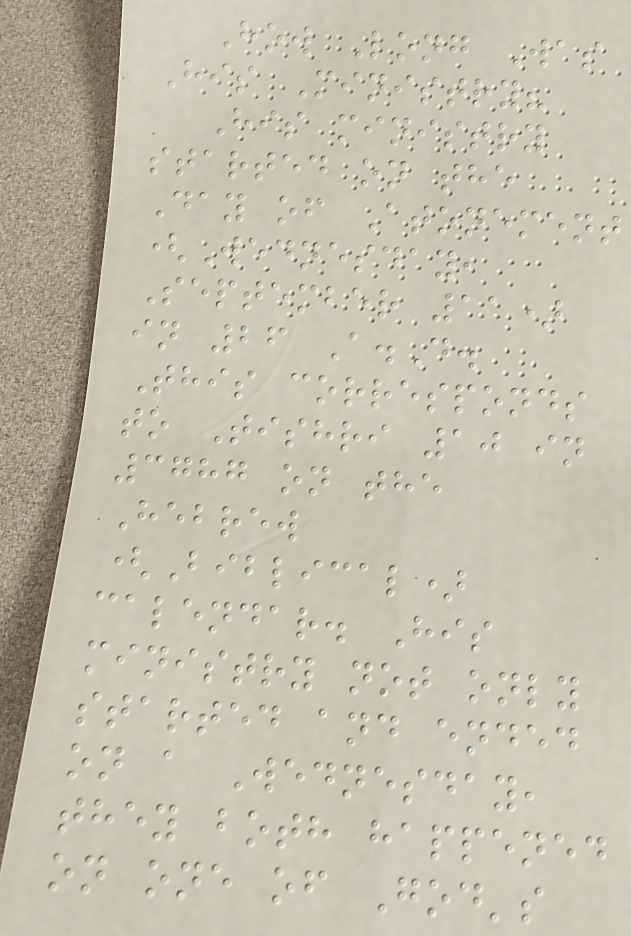How Long Was
His Ministry?
His ministry
started on the
Day of Atonement
(Wednesday,
September 11)
in 26 A.D.
This corresponds
to Tishri 10 in
3787 on the
Hebrew
(Biblical)
calendar. His
ministry not only
started and ended
on a Wednesday,
they both happened
on one of God's
